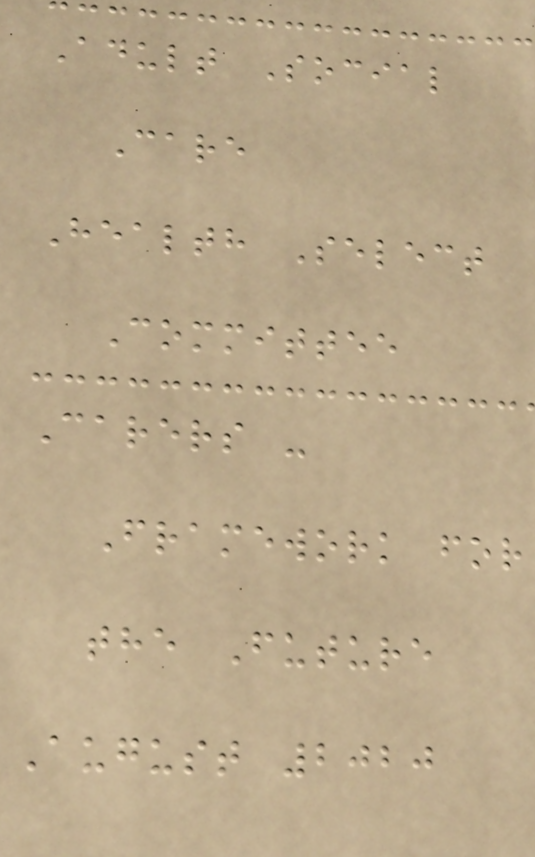Adult Social
Care
Health Select
Committee
Carers -
Framework for
the Future
August 2020
